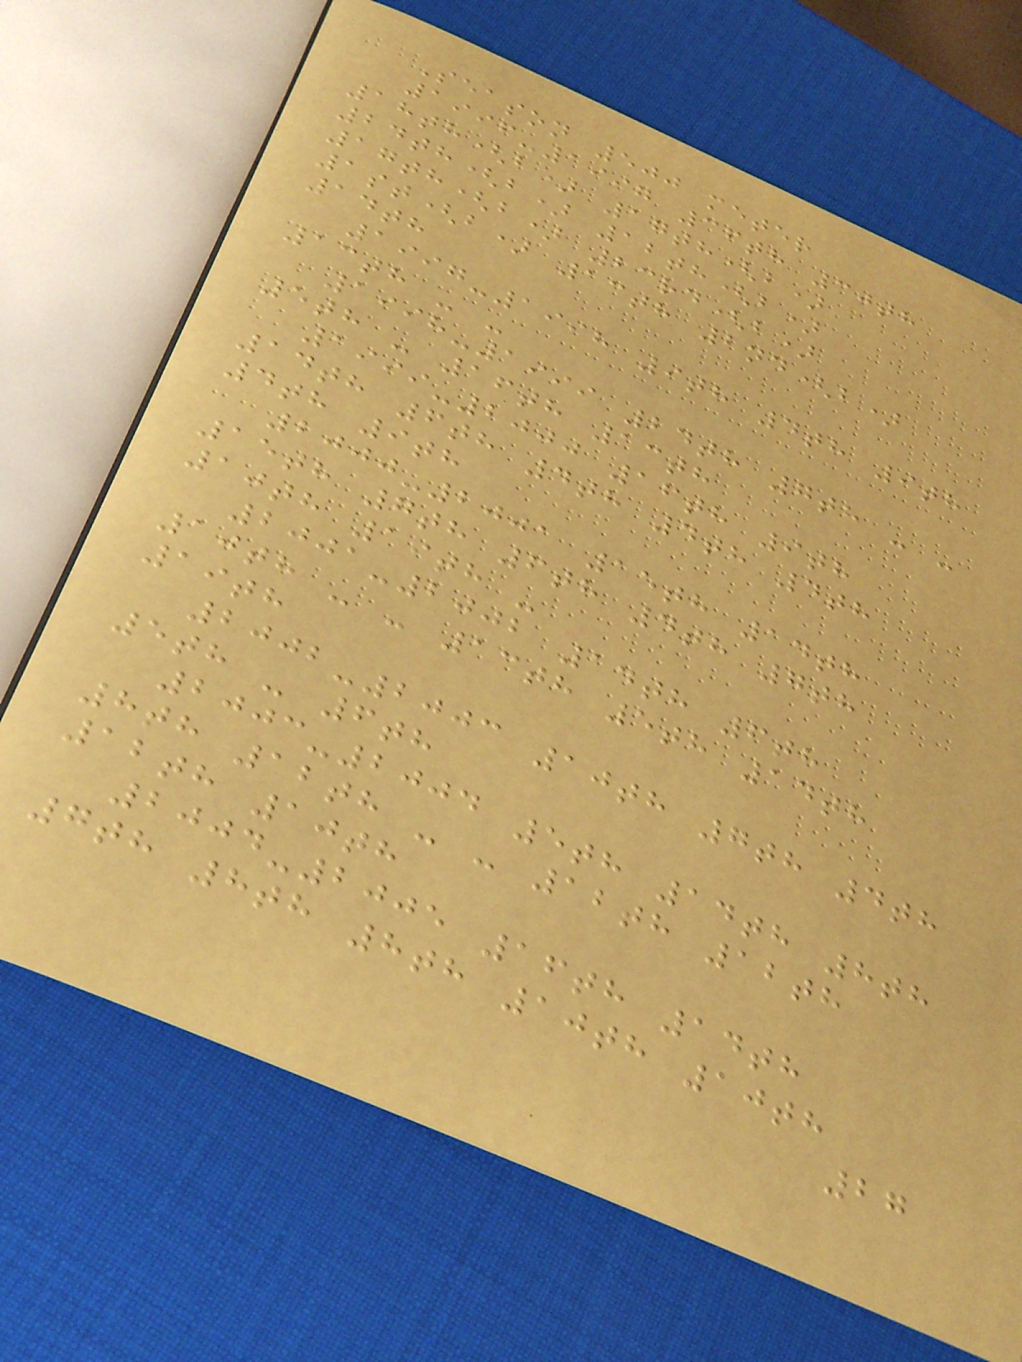Season 500 meter
1996-1997 36th 30th
18th(b) 17th(b)
24th(b) 12th(b)
17th(b) 23rd(b)
1st(b) 13th 2nd(b)
14th
1997-1998 9th 4th 9th
13th - -
1998-1999 24th 7th - -
5th - 16th 13th
1999-2000 16th 9th
14th 6th 4th 4th 4th
4th 9th
2000-2001 15th 14th
15th 7th 6th 4th 7th
10th 19th -
2001-2002 14th 6th
10th - - 13th 5th 14th
19th
2002-2003 10th 7th 4th
5th - 6th
2003-2004 5th 14th 8th
8th 12th - - 12th 12th
12th 10th
2004-2005 16th 14th
7th 8th 8th 10th 10th
27
